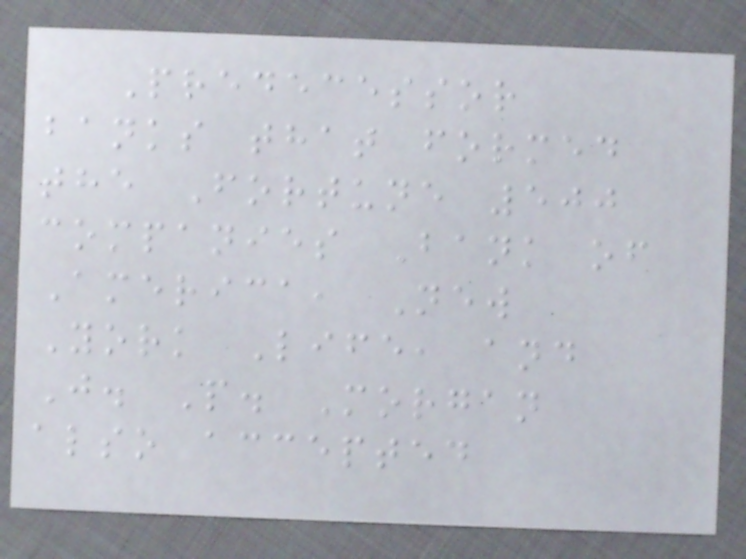Predecessor
banks that formed
the Fortune 500
companies Bank of
America, New
York Life, and
J. P. Morgan
also accepted
